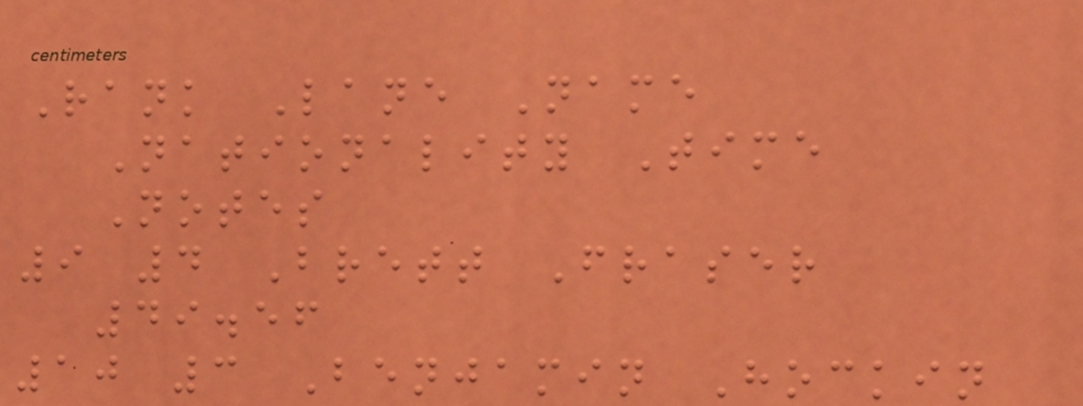Rank Lane Name
Nationality Time
Notes
9 4 Brett Fraser
49.56
10 3 Benjamin Hockin
